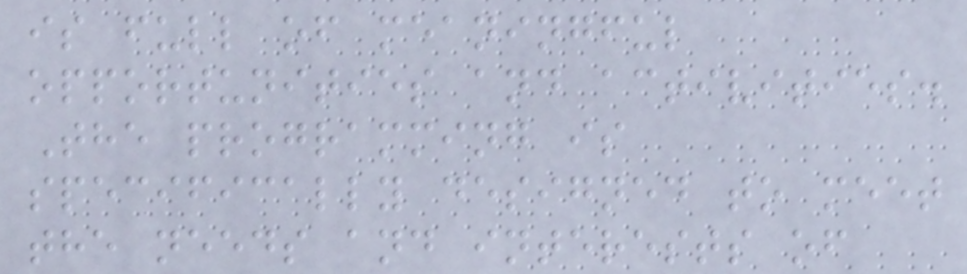is full of meaningful
opportunities and activities.
The programming is
specifically designed to meet
the needs and interests of
